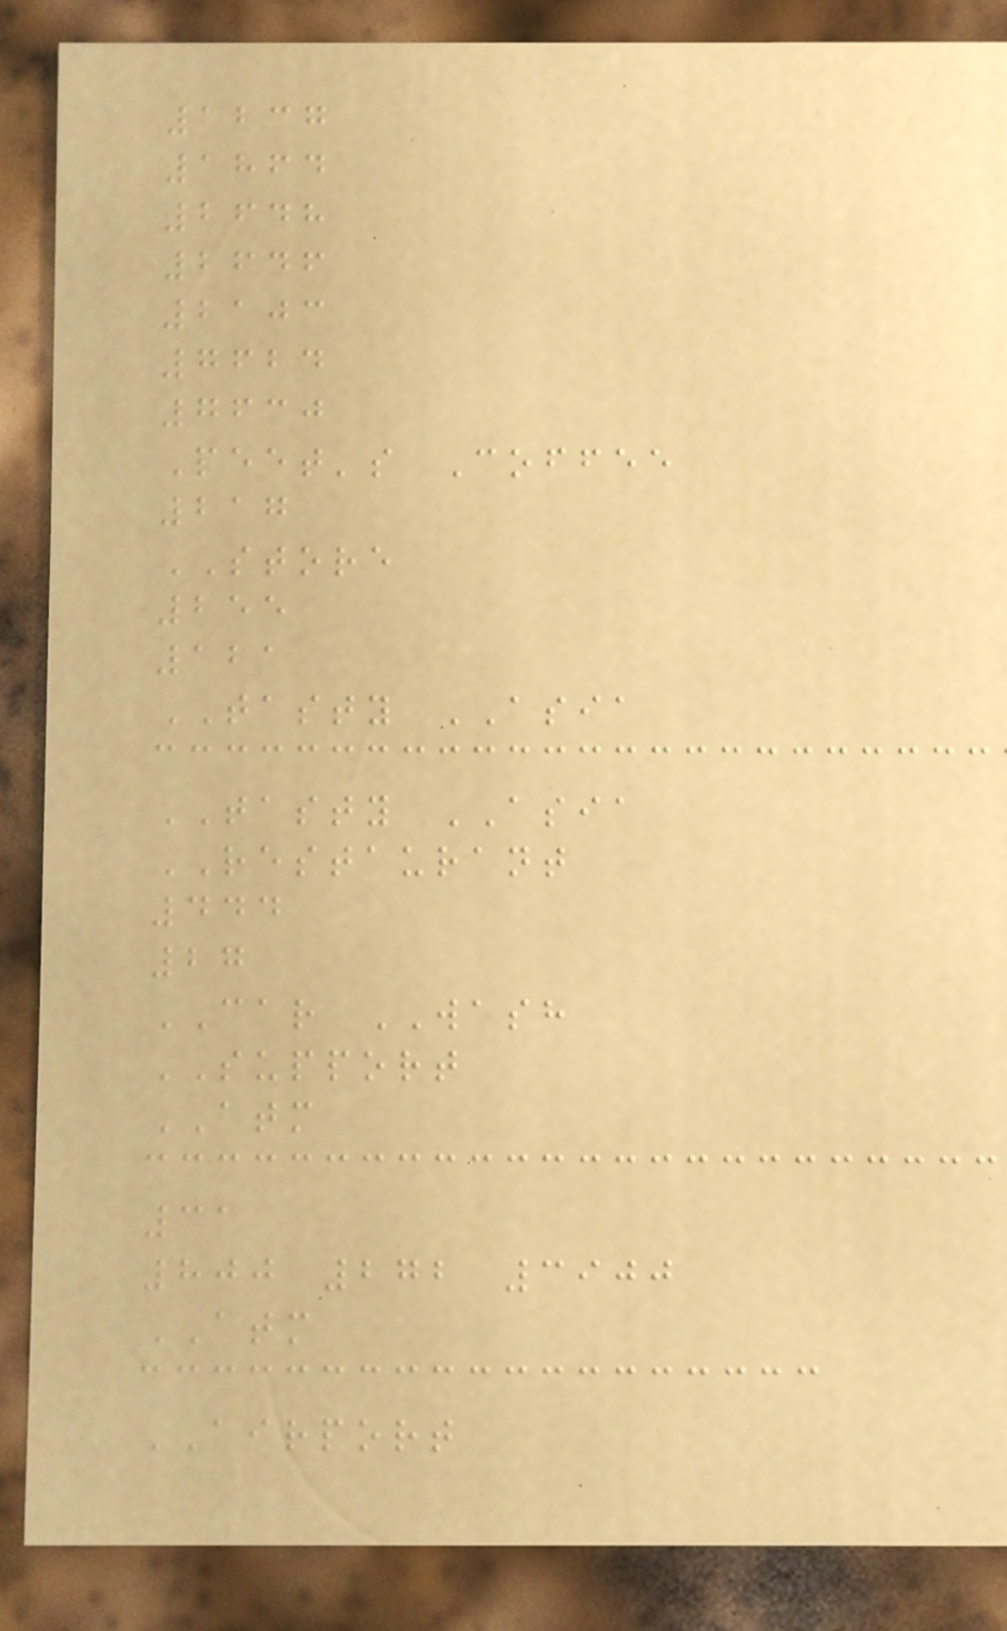1237
1864
2648
2646
2103
7624
7630
Peet's Coffee
217
STORE
255
121
TASTY ASIA
TASTY ASIA
RESTAURANT
444
27
CAR WASH
SUPPORT
ATM
31
800 272 3900
ATM
AIRPORT
